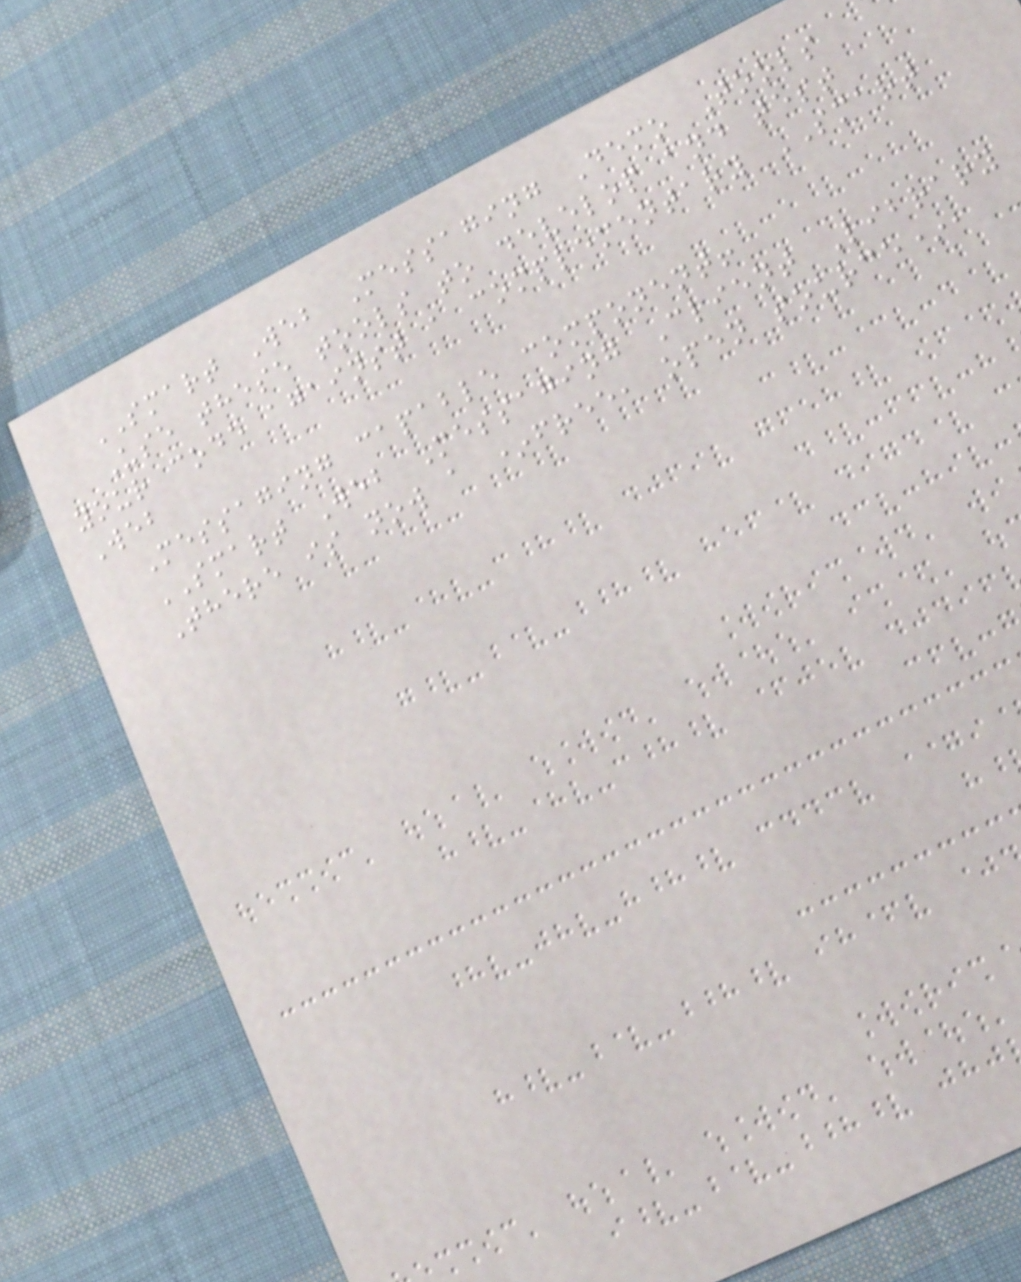SMART Web Messaging Demo Tools
Use these tools to develop and test
your code against a complementary SMART
Web
Messaging capable component!
SMART Web Messaging Client Library
There is now a *free, open source*,
